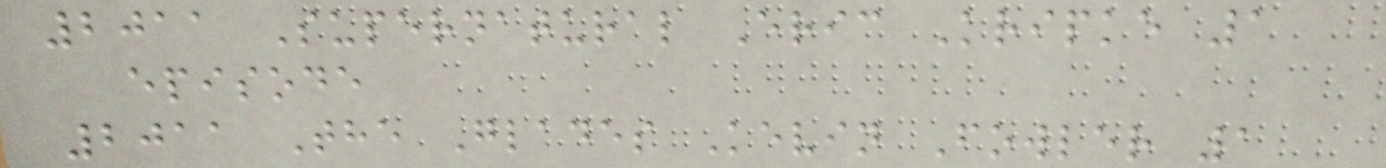2011 Supernatural Eric Kripke 1
episode
2011 The Glades Kevin Fowler 1
